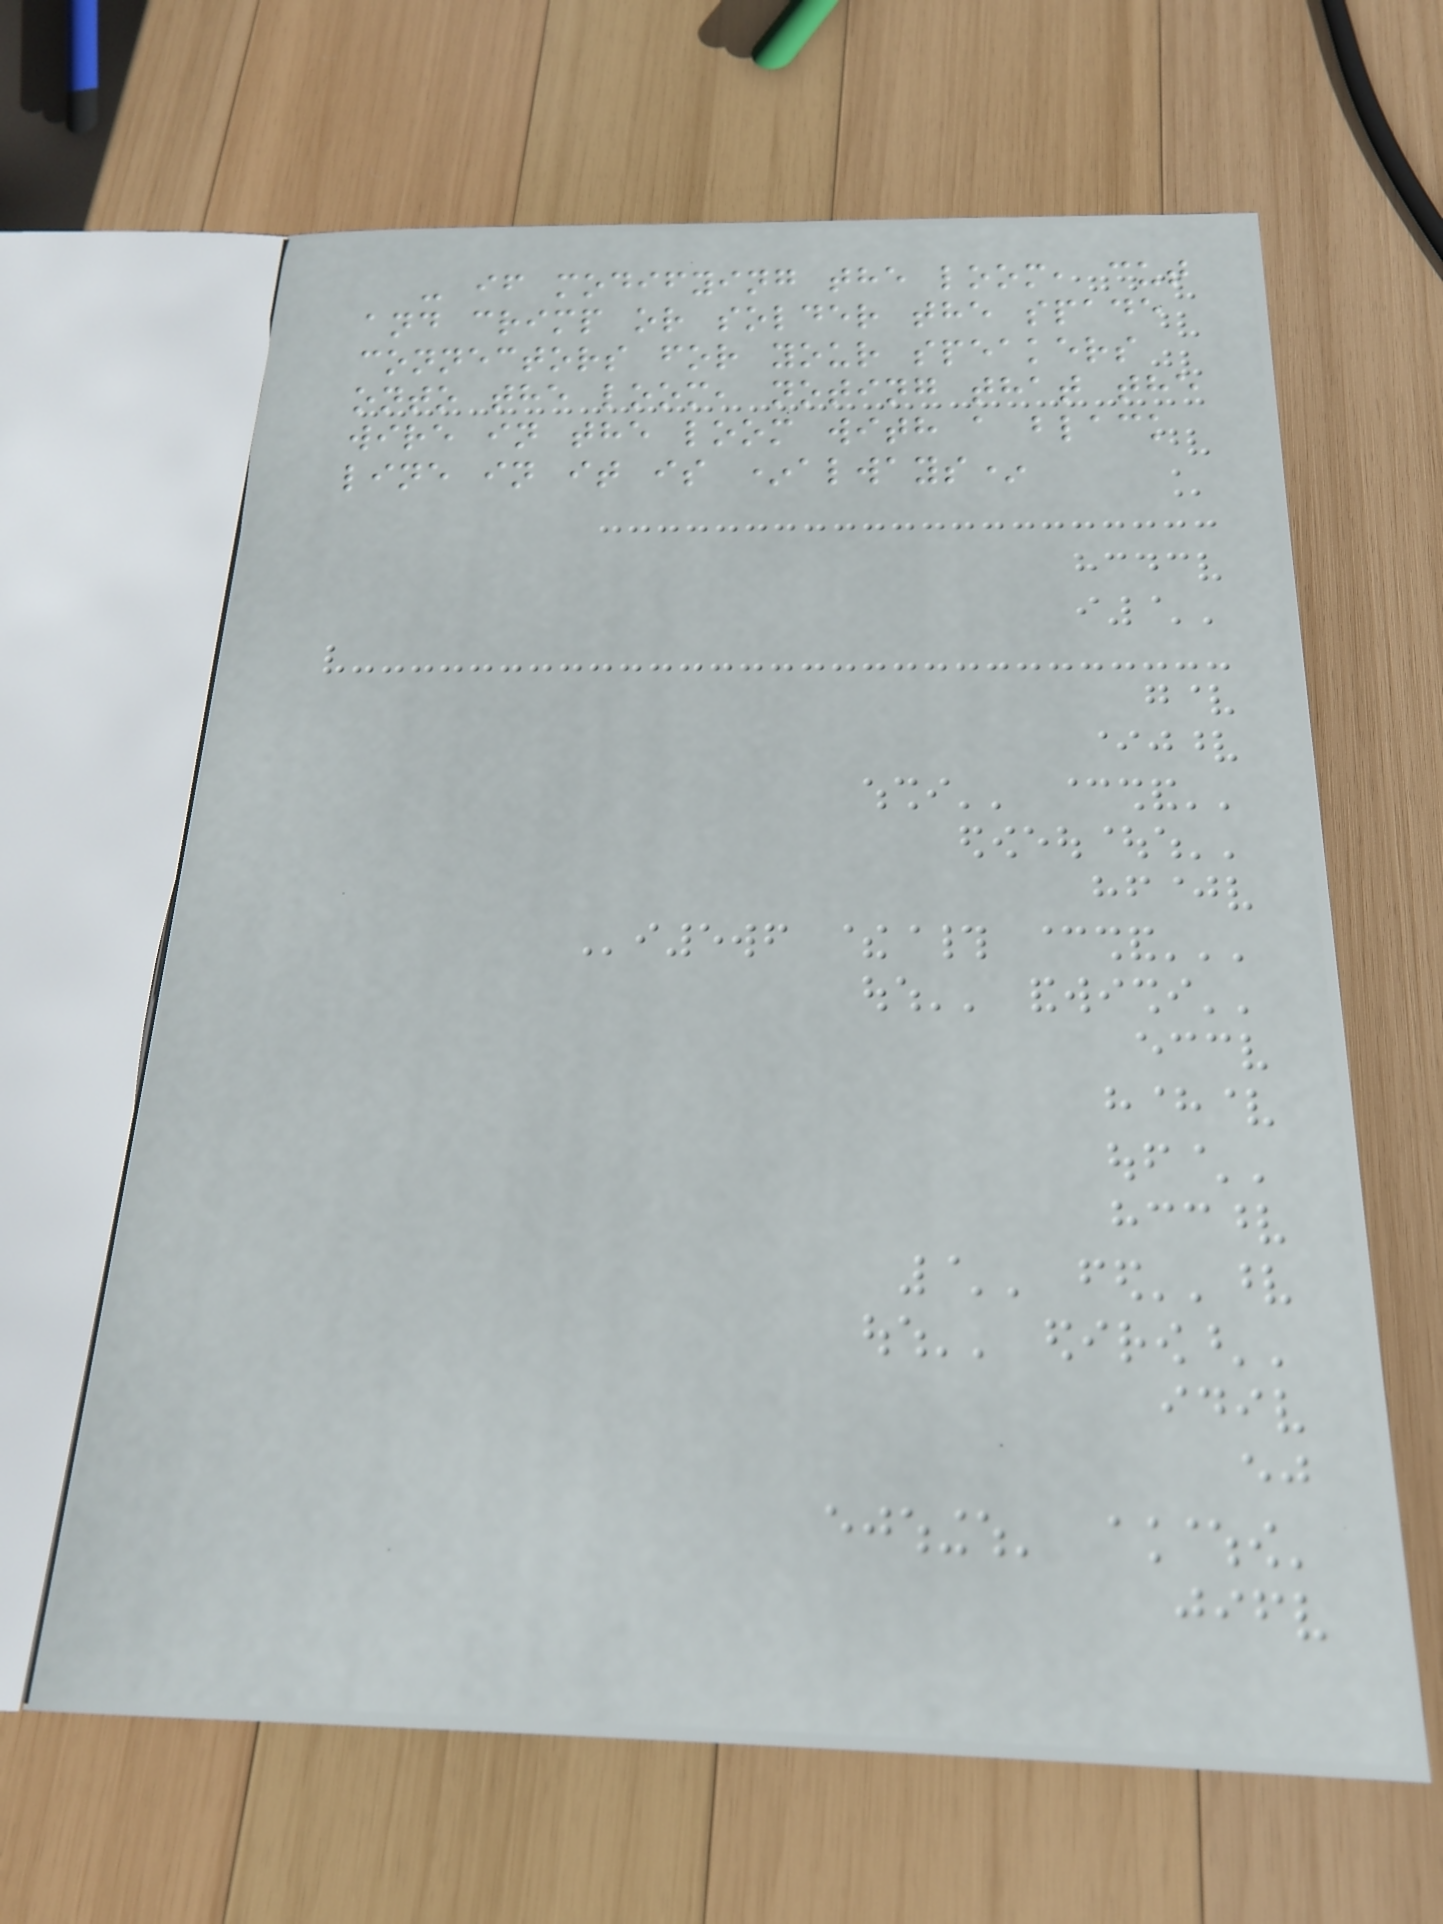- if modifying the loom, cut
and crimp or solder the spade
connectors for your speakers
onto the loom, noting that the
wire in the loom with a black
line in it is *always*
